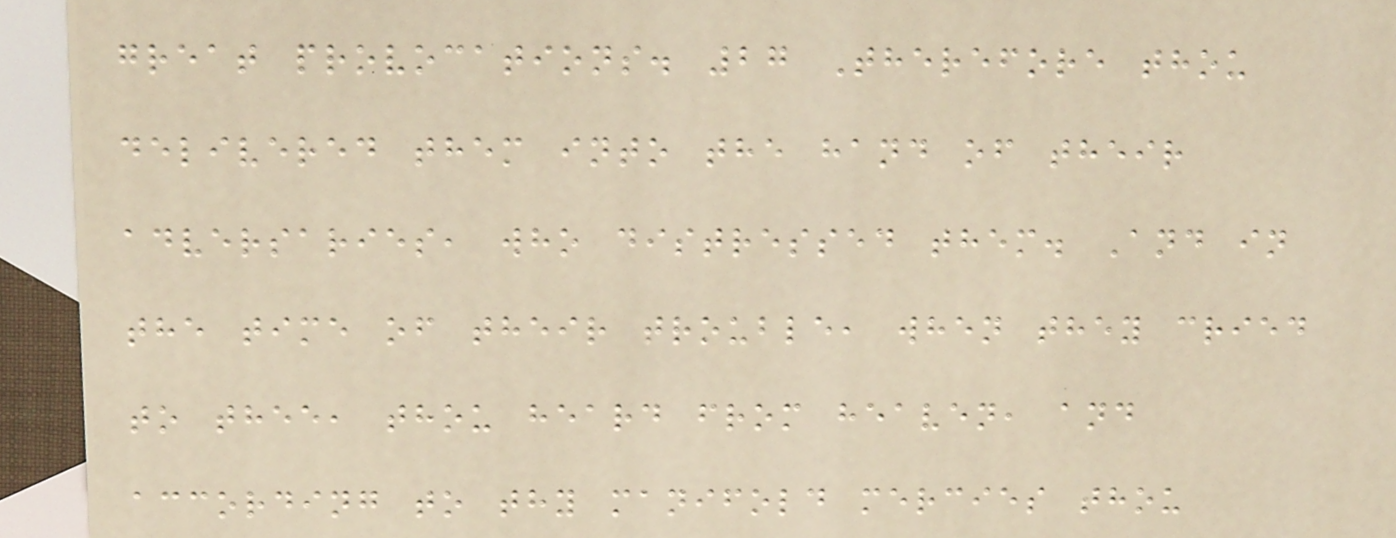great provocations. 27 Therefore thou
delivered them into the hand of their
adversaries, who distressed them. And in
the time of their trouble, when they cried
to thee, thou heard from heaven, and
according to thy manifold mercies thou
